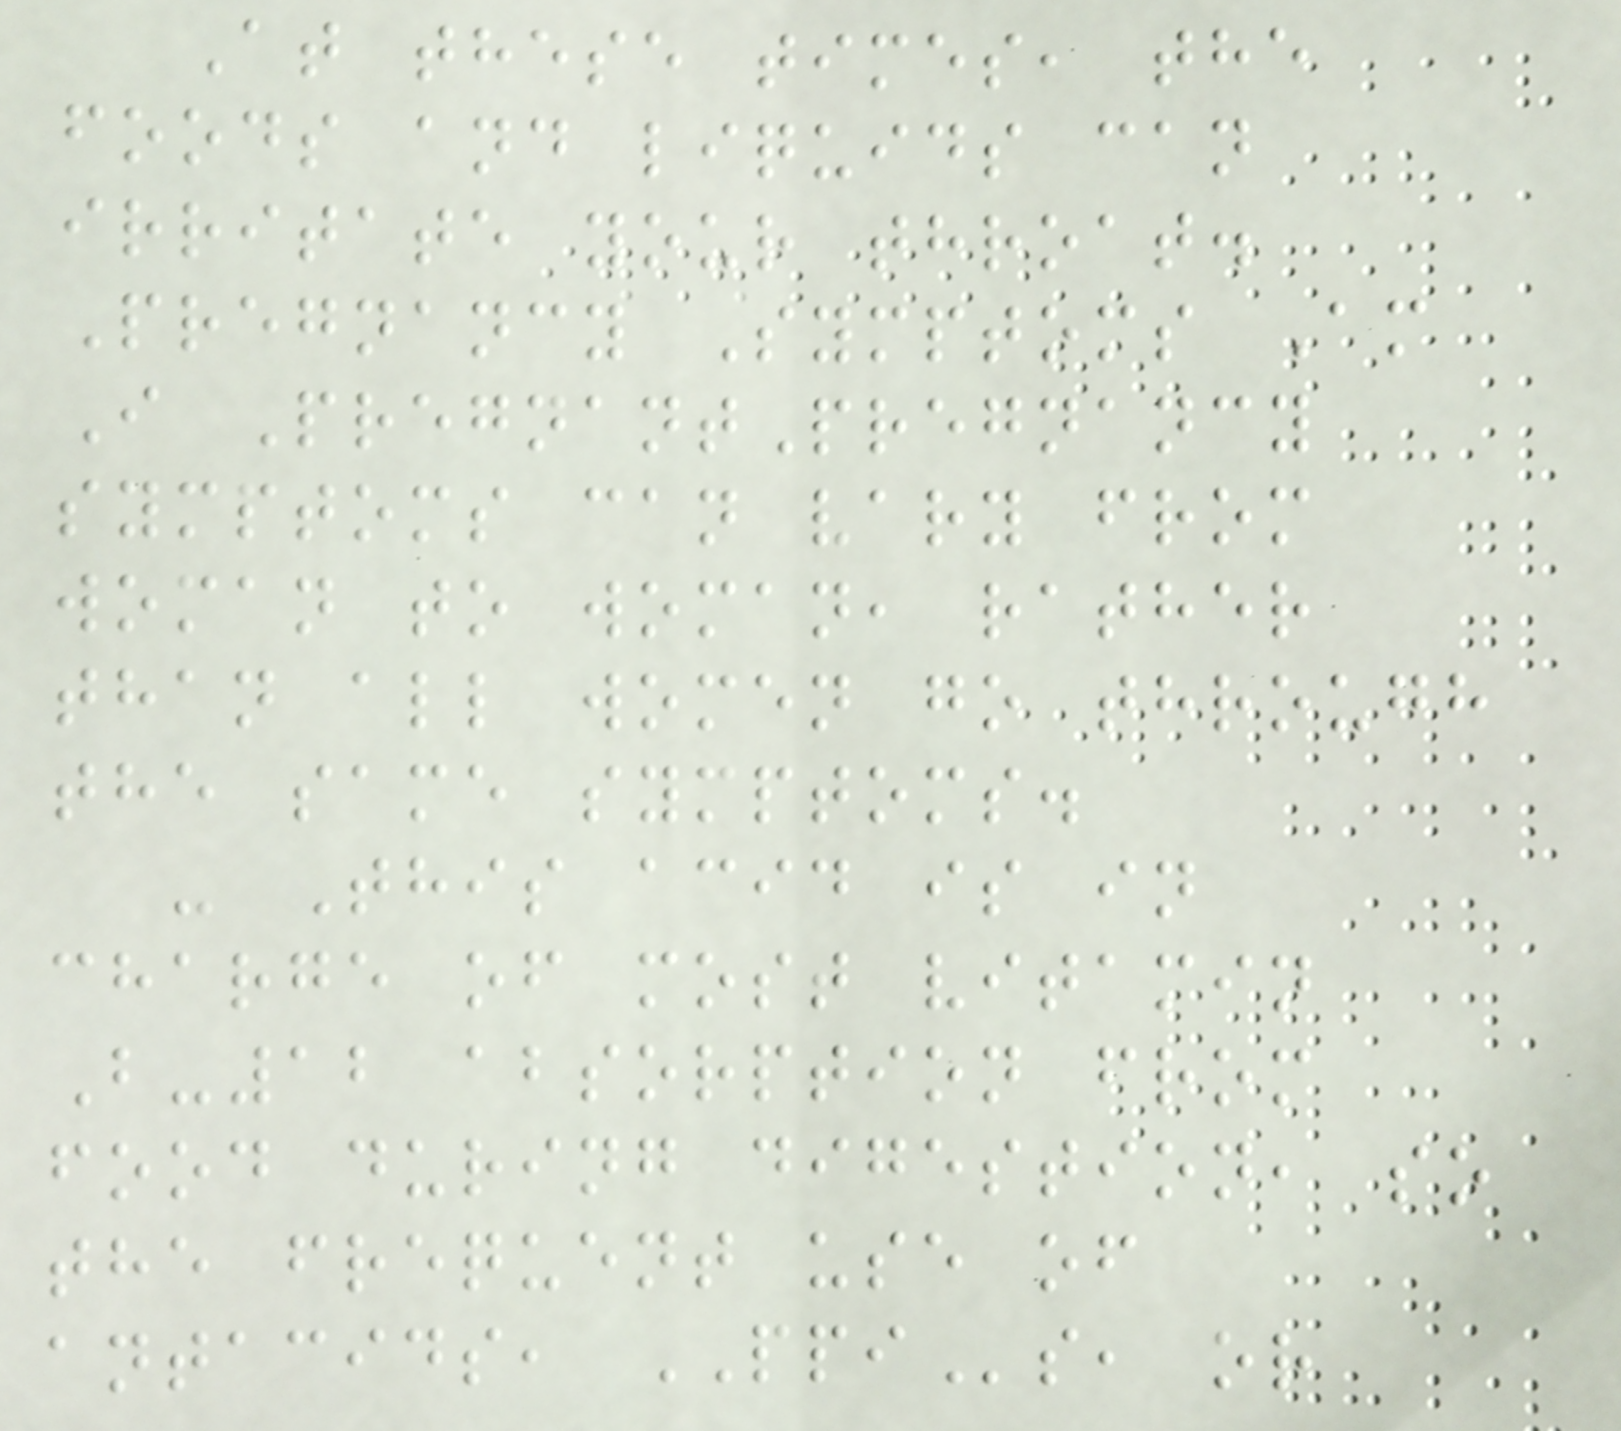At these times, the
foods and liquids can
irritate your throat.
Pregnancy Symptoms Am
I PregnantPregnancy
symptoms can vary from
woman to woman, rather
than all women go through
the same symptoms.
- This acid is in
charge of most vitamin
B-12 absorption from
food during digestion, so
the frequent use of
antacids, PPIs, or
